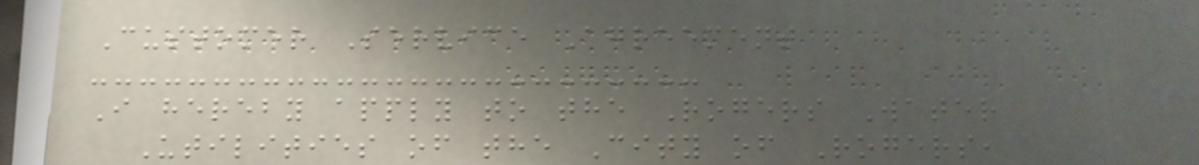Customer Service Agreement
I hereby apply to the Rogers Water
Utilities of the City of Rogers,
